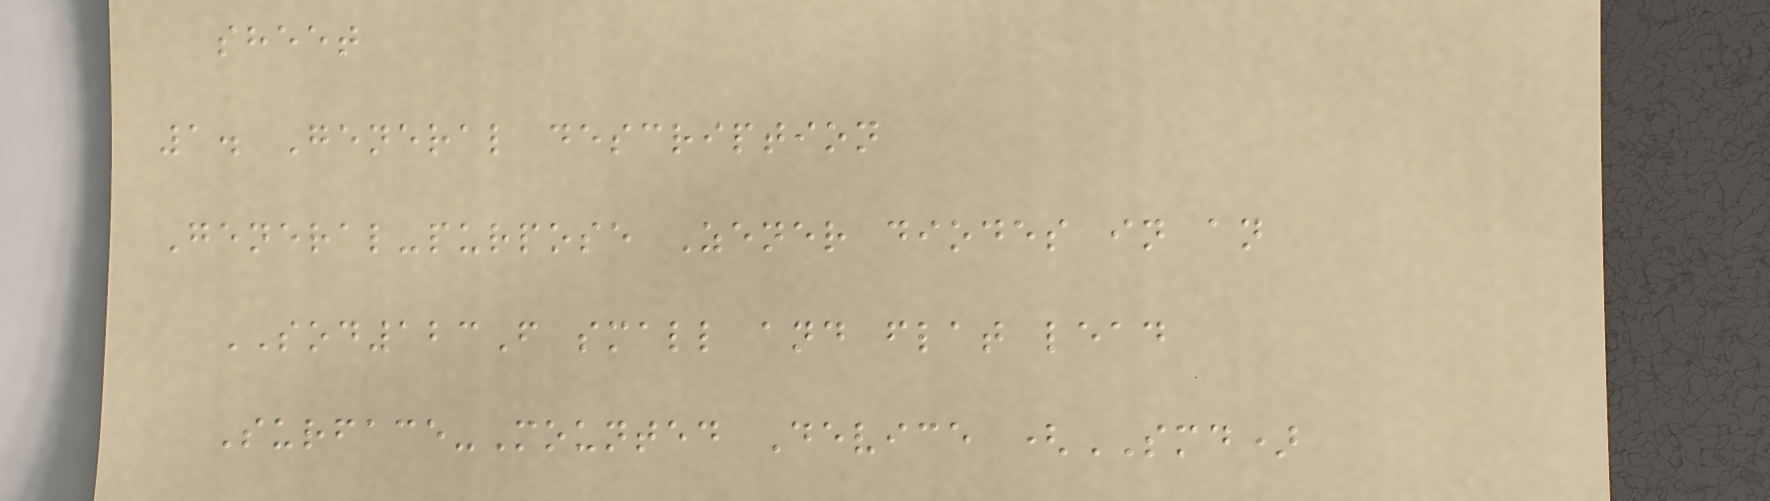sheet
1. General description
General-purpose Zener diodes in an
SOD123F small and flat lead
Surface-Mounted Device (SMD)
